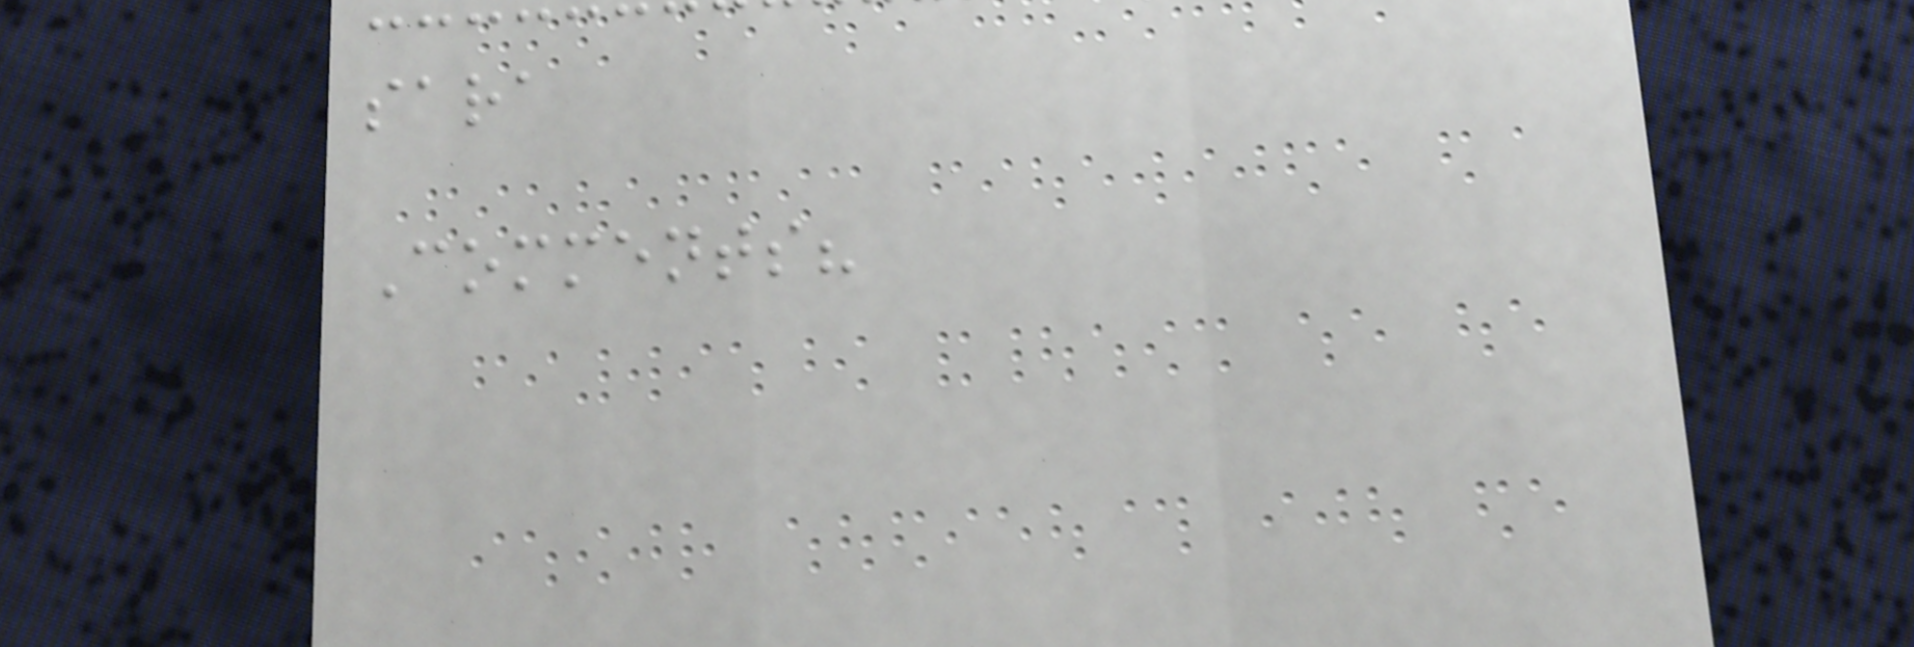sara
Comments?
